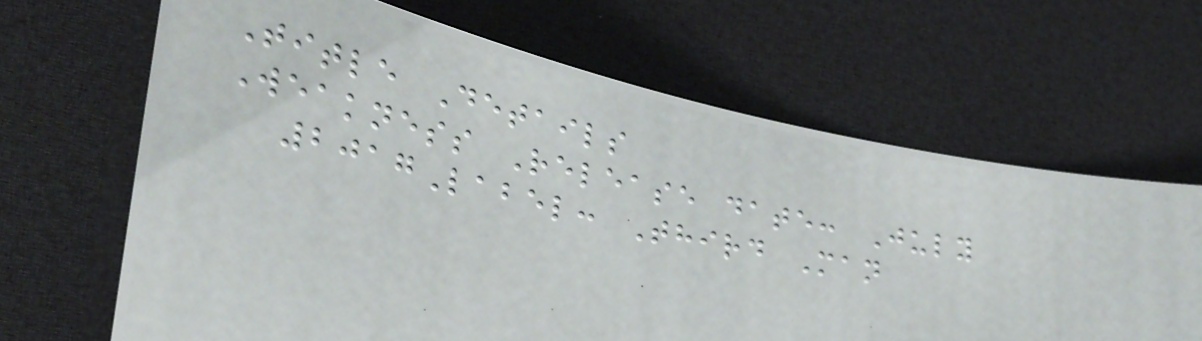Title Details
Weakness Release date: July
2017Label: Third Man
